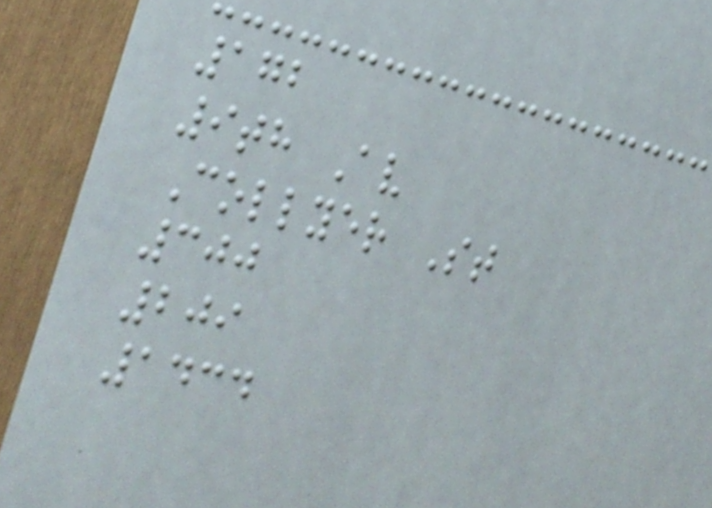172
9th Av
Collyer St
300
209
1434
